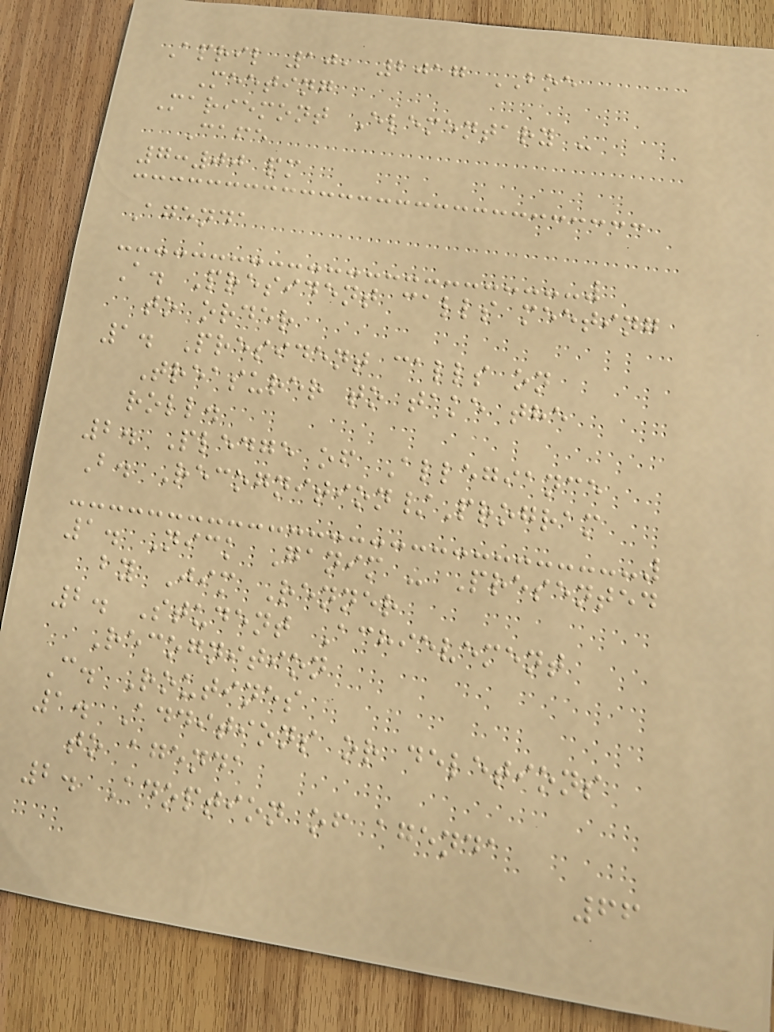April 10, 2017 BOE
Meeting
Mariemont Elementary -
Cafe
7:00 pm
Agenda
A. President calls meeting
to order
1. President calls on
Treasurer to take the
roll.
2. Pledge of Allegiance
B. Recognition/Program
1. Nick Ganim - Presented
by Jim Renner
2. Student Achievement
Recognition
C. Routines
1. Additions or deletions
to agenda
2. Adoption of agenda
66
